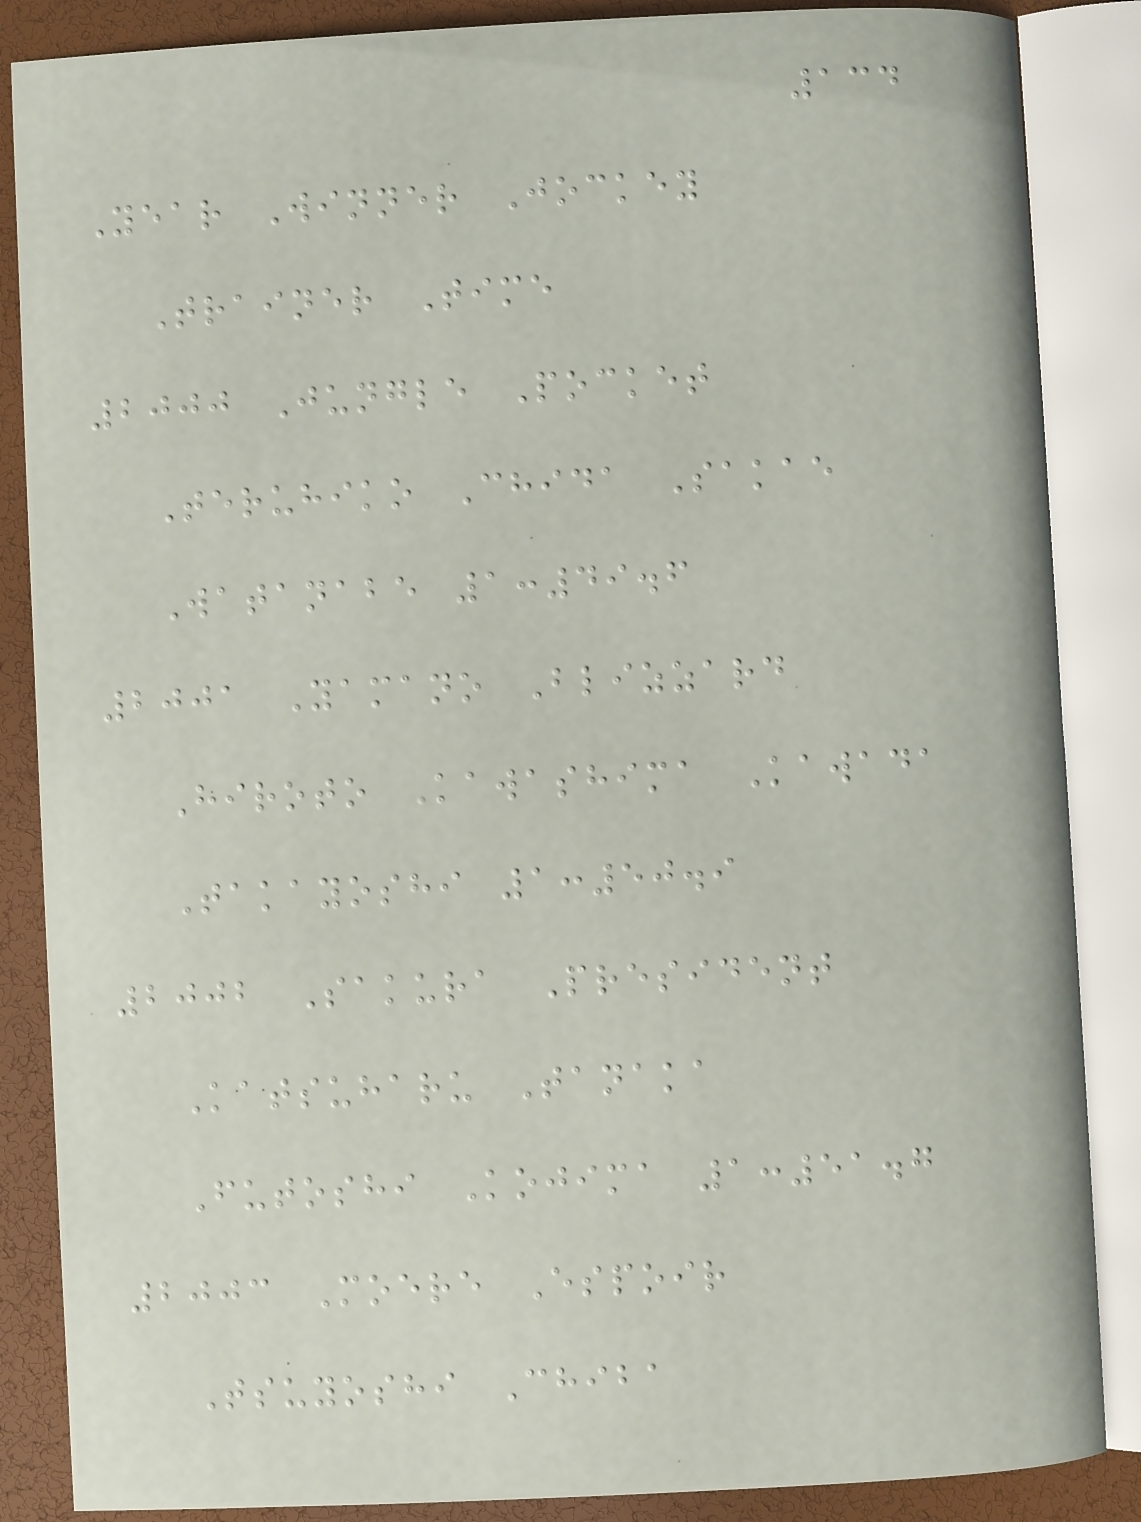134
Year Winner Jockey
Trainer Time
2000 Jungle Pocket
Teruhiko Chida Sakae
Watanabe 1:49.6
2001 Yamano Blizzard
Hiroto Kawashima Kawada
Takayoshi 1:50.9
2002 Sakura President
Katsuharu Tanaka
Futoshi Kojima 1:51.7
2003 Moere Espoir
Tsuyoshi Chiba
